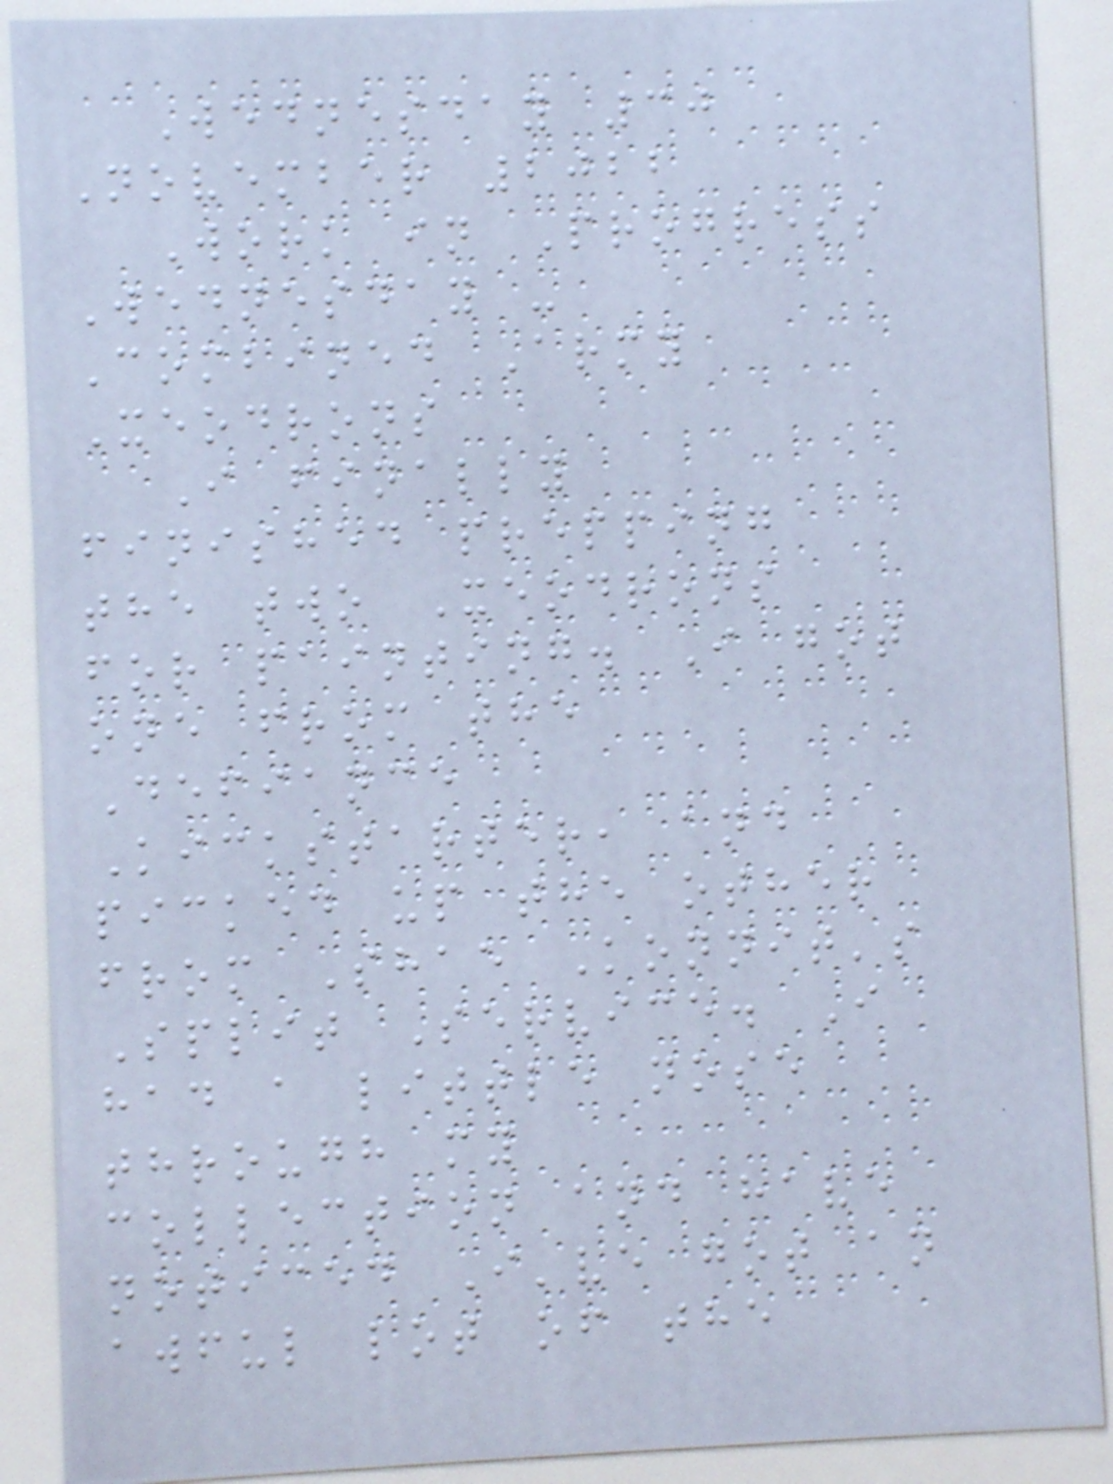Wednesday 30
November 2022
Work in Progress
Wednesday -
Combined Army
Xeodrons
I finally
finished prepping
the two Xeodrons
for painting. I got
one from the
Defiance
Kickstarter, and
picked up the other
from Shae Konnit's
Split Service. I
had a little nose
through my
collection and have
noticed I've got an
awful lot of the
